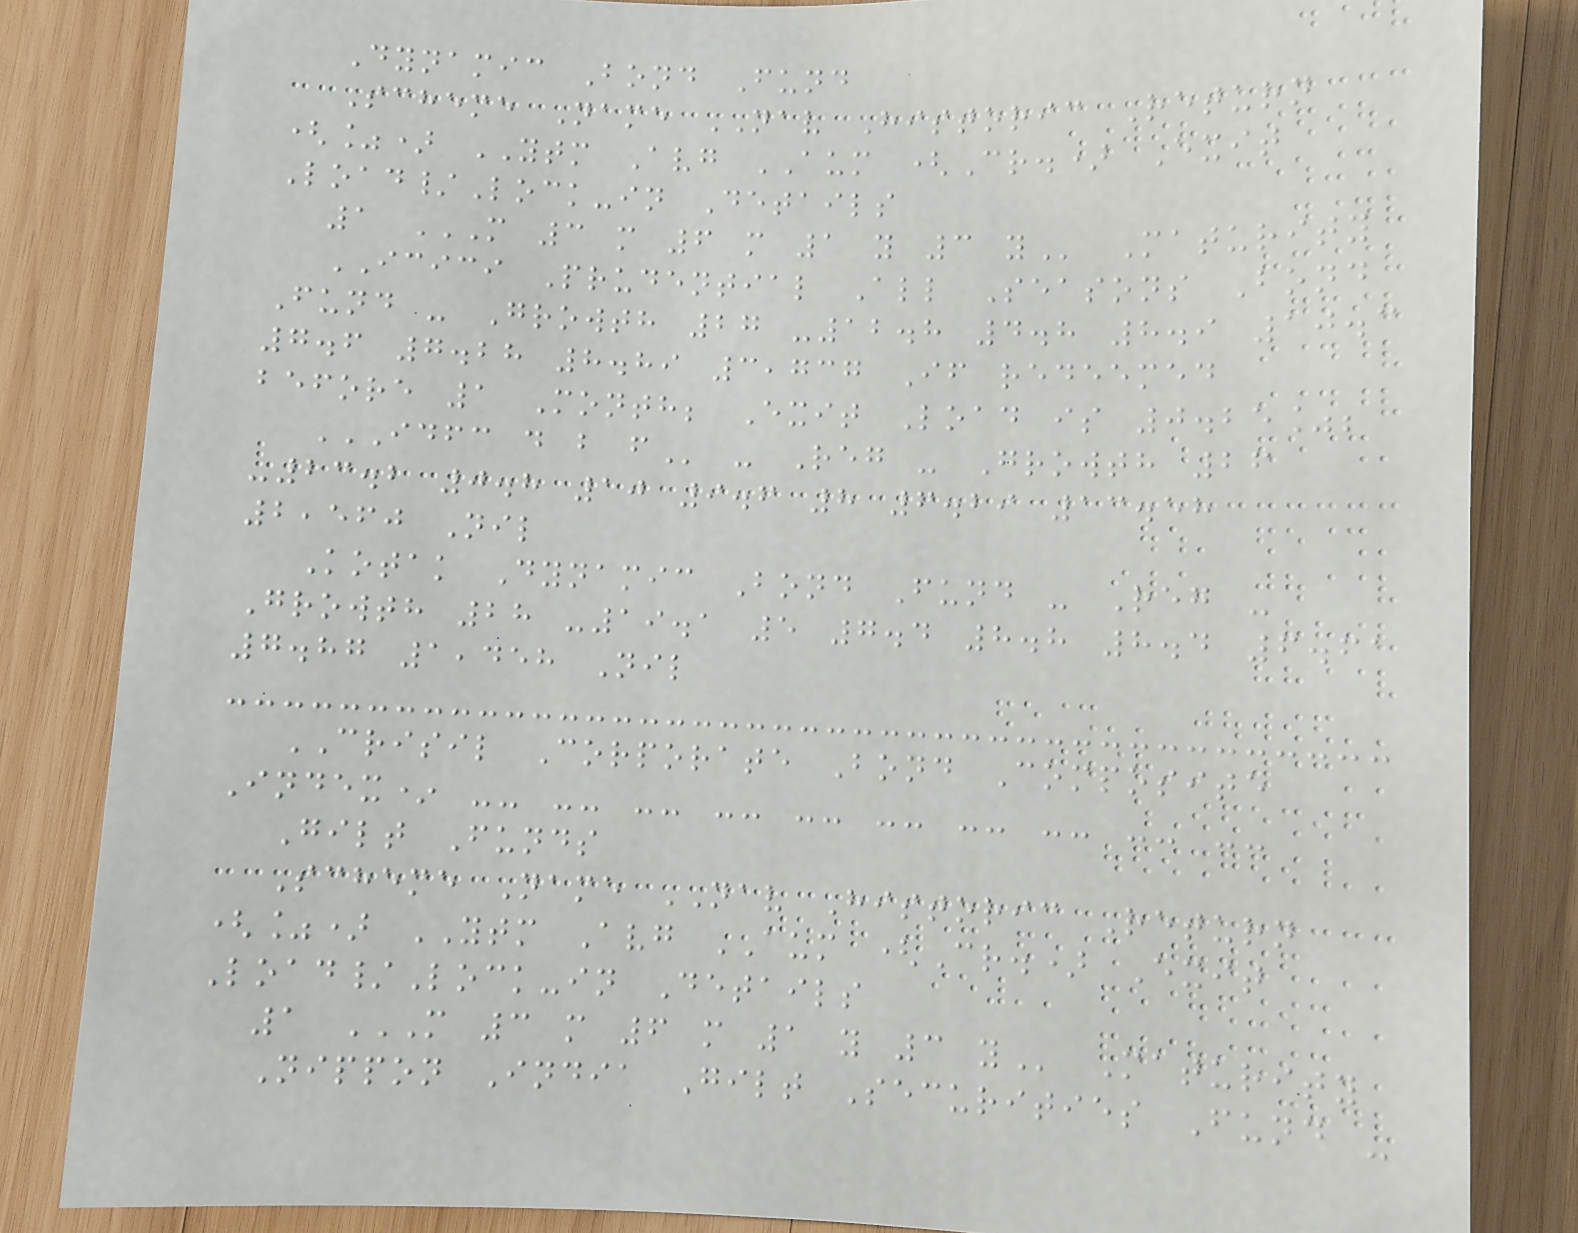Dynamic Bond Fund
Scheme Name NAV Historic Return
(%) YTM Avg AUM (Cr.) Exit
Load/Lock-in Details
1 M 3 M 6 M 1 Y 3 Y Maturity
ICICI Prudential All Seasons Bond
Fund - Growth 27 -12.8 4.8 8.9 10.3
7.6 7.28 8.89 3,737 If redeemed
before 1 Month; Exit Load is 0.25%;
IDFC D B F - Reg - Growth 26
-23.2 0.8 10 9.6 8 6.29 13.58
2,560 Nil
Kotak Dynamic Bond Fund - Reg -
Growth 28 -19.1 5 7.4 8.8 8.4 6.61
7.87 1,458 Nil
CRISIL Corporate Bond Composite
Index* -- -- -- -- -- -- -- -- -- --
Gilt Funds
Scheme Name NAV Historic Return
(%) YTM Avg AUM (Cr.) Exit
Load/Lock-in Details
1 M 3 M 6 M 1 Y 3 Y Maturity
Nippon India Gilt Securities Fund -
